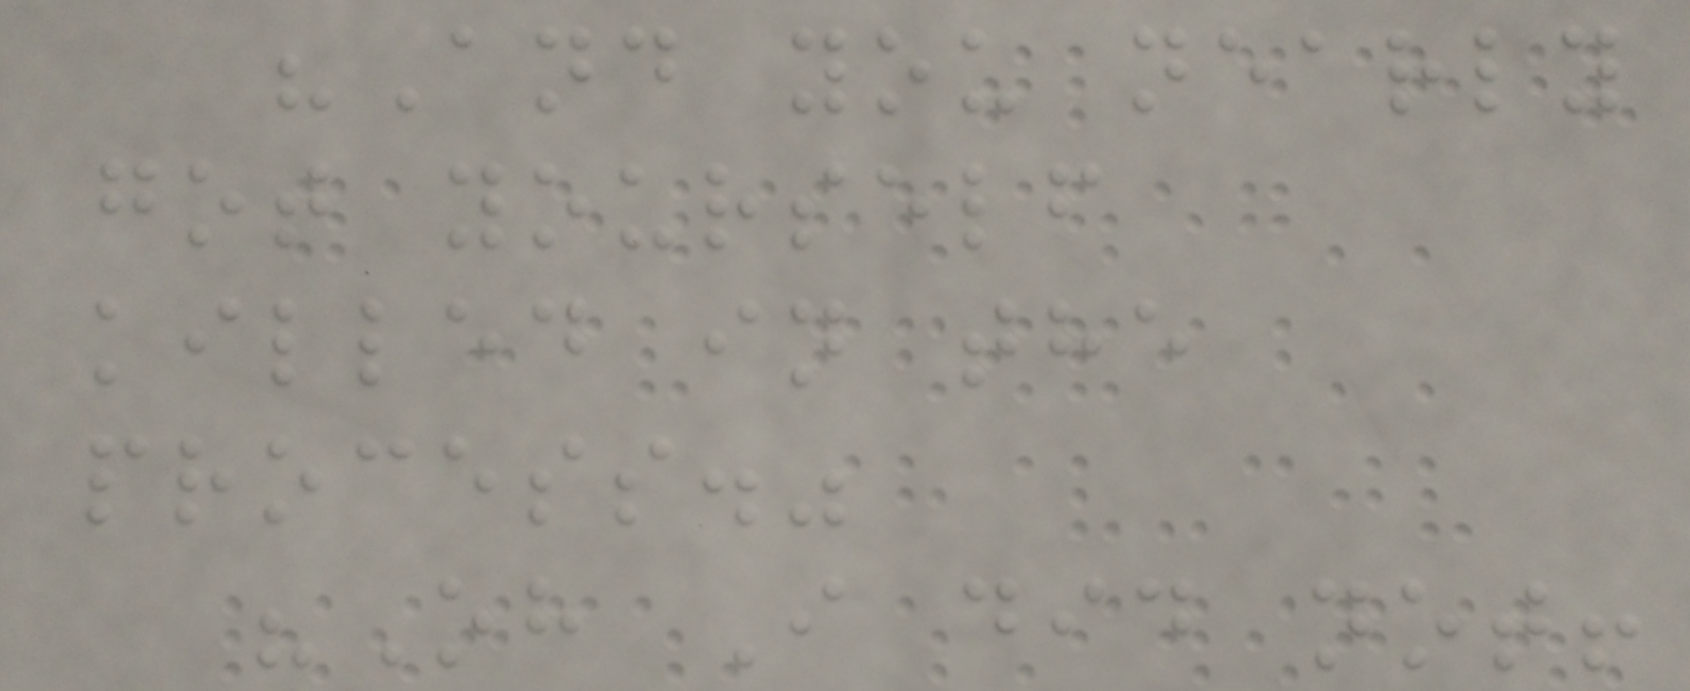"And you nearly
got yourself
killed in the
process."
"Oh I did not!
